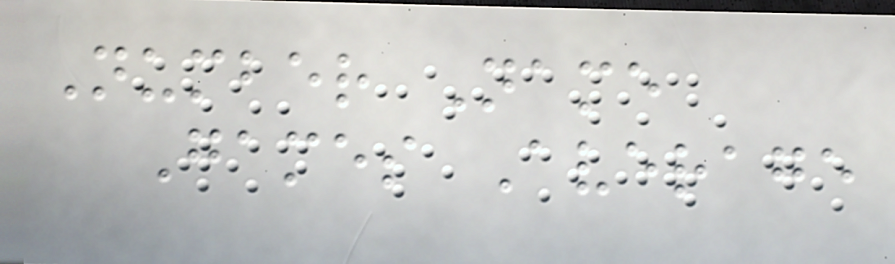Number Name
Games Average
